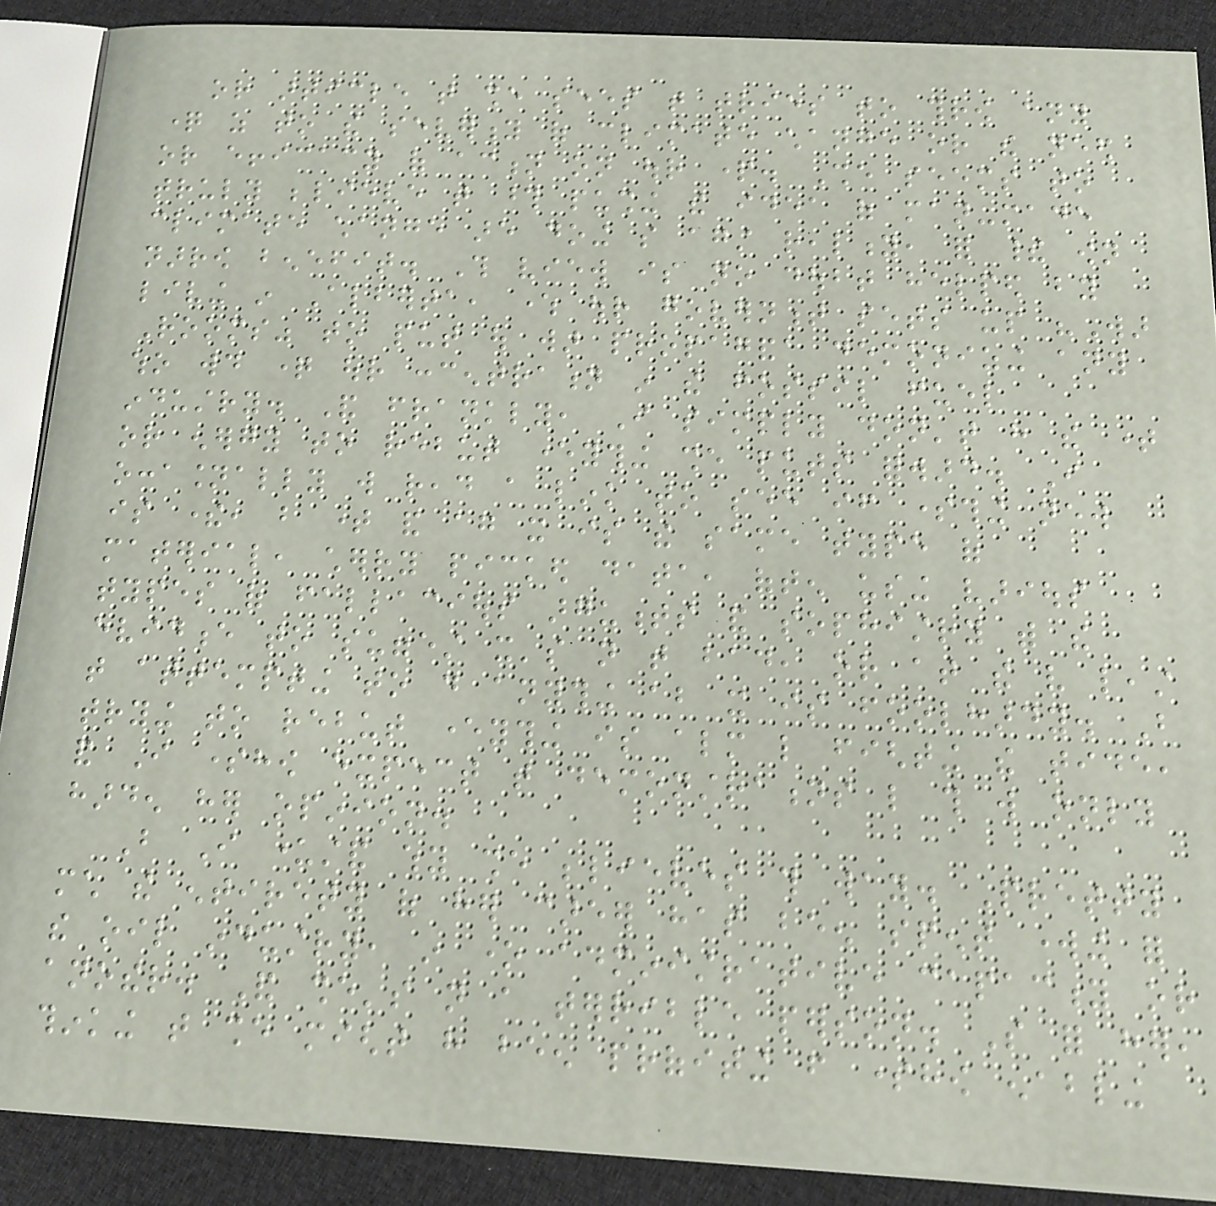or article that she sees that tries to throw any
question as to the severity of climate change or the need
or efficacy of action on our part. She seems to
truly believe that those pushing the idea of man-made
climate change are doing so against reality, for their own
narrow benefit. This view is no doubt helped by
living in Alberta, where our government sets up "War
Rooms" to put out war propaganda demonizing any
who would question our concentration in the fossil fuel
industry. And frankly, I simply don't have the time
or energy to rebut everything she puts forward. I
occasionally will read a link to see if something new
is there, but time and again it is the same type of
material, cherry picked data, often using various
types of fallacious arguments and sophistry with the
evidence to suggest it's not that bad, or at the very least
that attempting to do anything about it is foolhardy. But
trying to rebut everything is almost like fighting the tide,
and I somehow expect that demonstrations like this will only
harden her opinion.
But I understand why she believes this way. Pretty
much the entirety of her career has been spent working for
the oil industry, in one administrative capacity or
another. And she's not a terrible person. So for her,
thinking that she might have been profiting from somehow enabling
